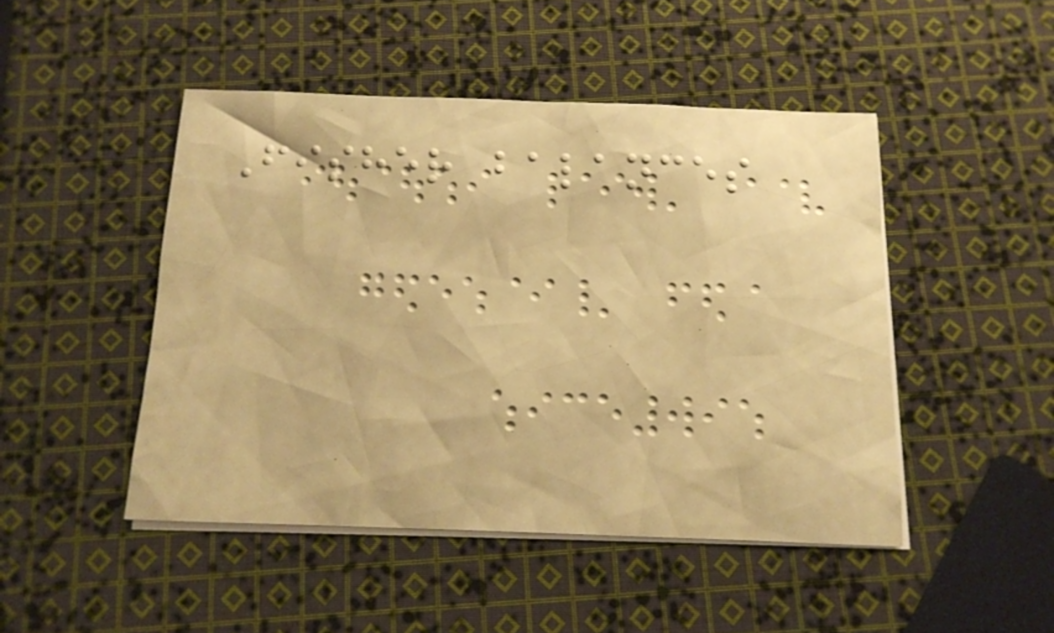Fisher balances
